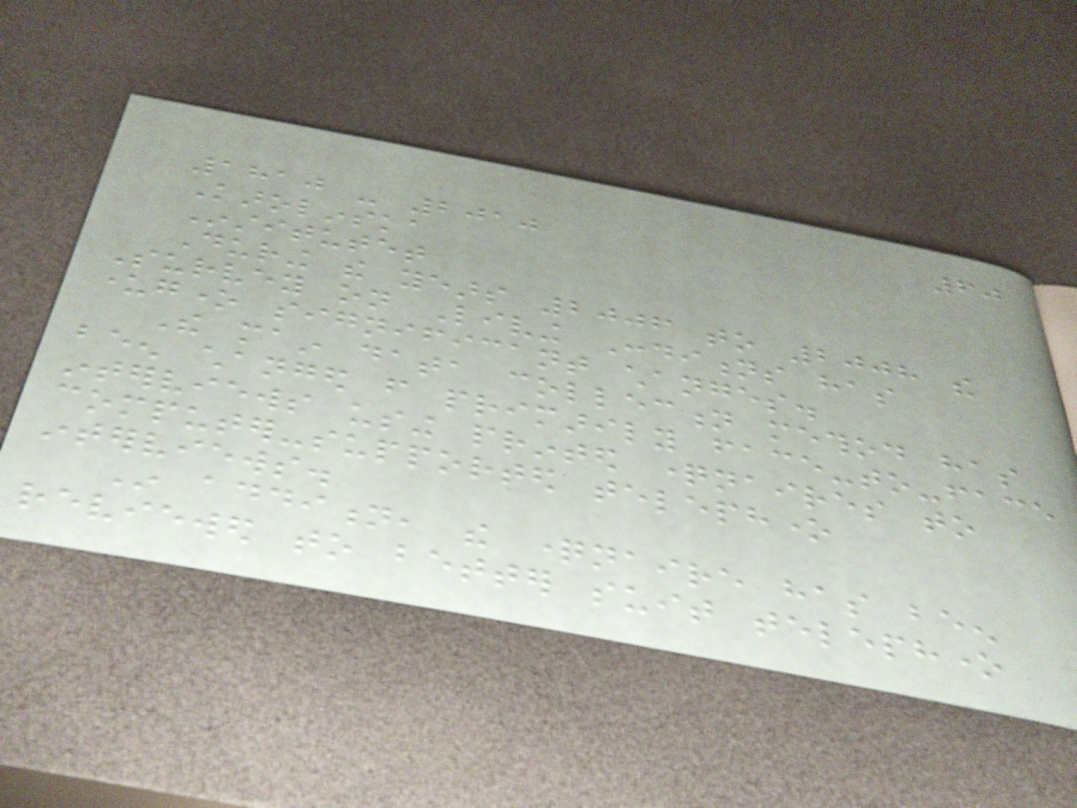60
1810 - 2010
Karolinska
Institutet
During the years 2006 to 2008 the
Survey on Living Conditions has
undergone significant changes.
The main data collection method has
been changed from primarily face-to-face
interviews using printed questionnaires to
computer-supported telephone
interviews.
In addition, the questionnaire has been
reviewed to better suit telephone
